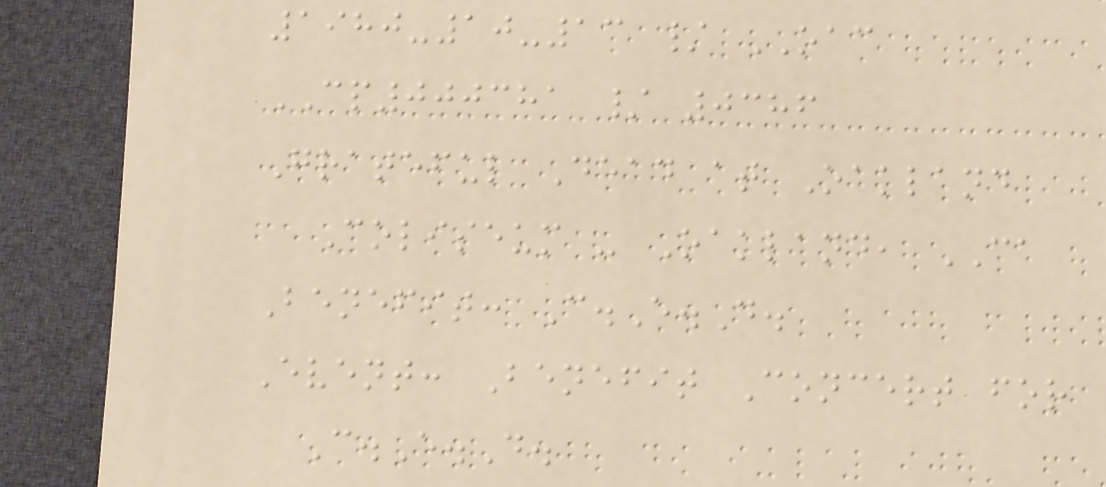1980-10-13 / OAC
CP000381 / 0386
Grateful Dead at Oakland
Coliseum - Oakland, CA
Benefit: C.E.D.
Event: Benefit Concert for
C.E.D.
